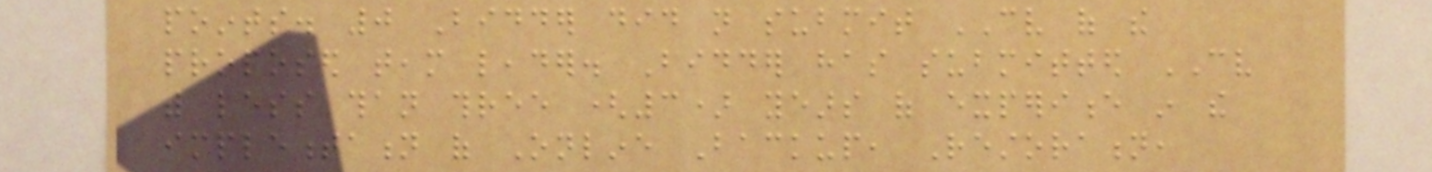points. 0 Bidder did not submit CV of the
proposed team leader. Bidder has submitted CV
with less than three (3) years of experience in the
implementation of Online Backup, Restoration,
